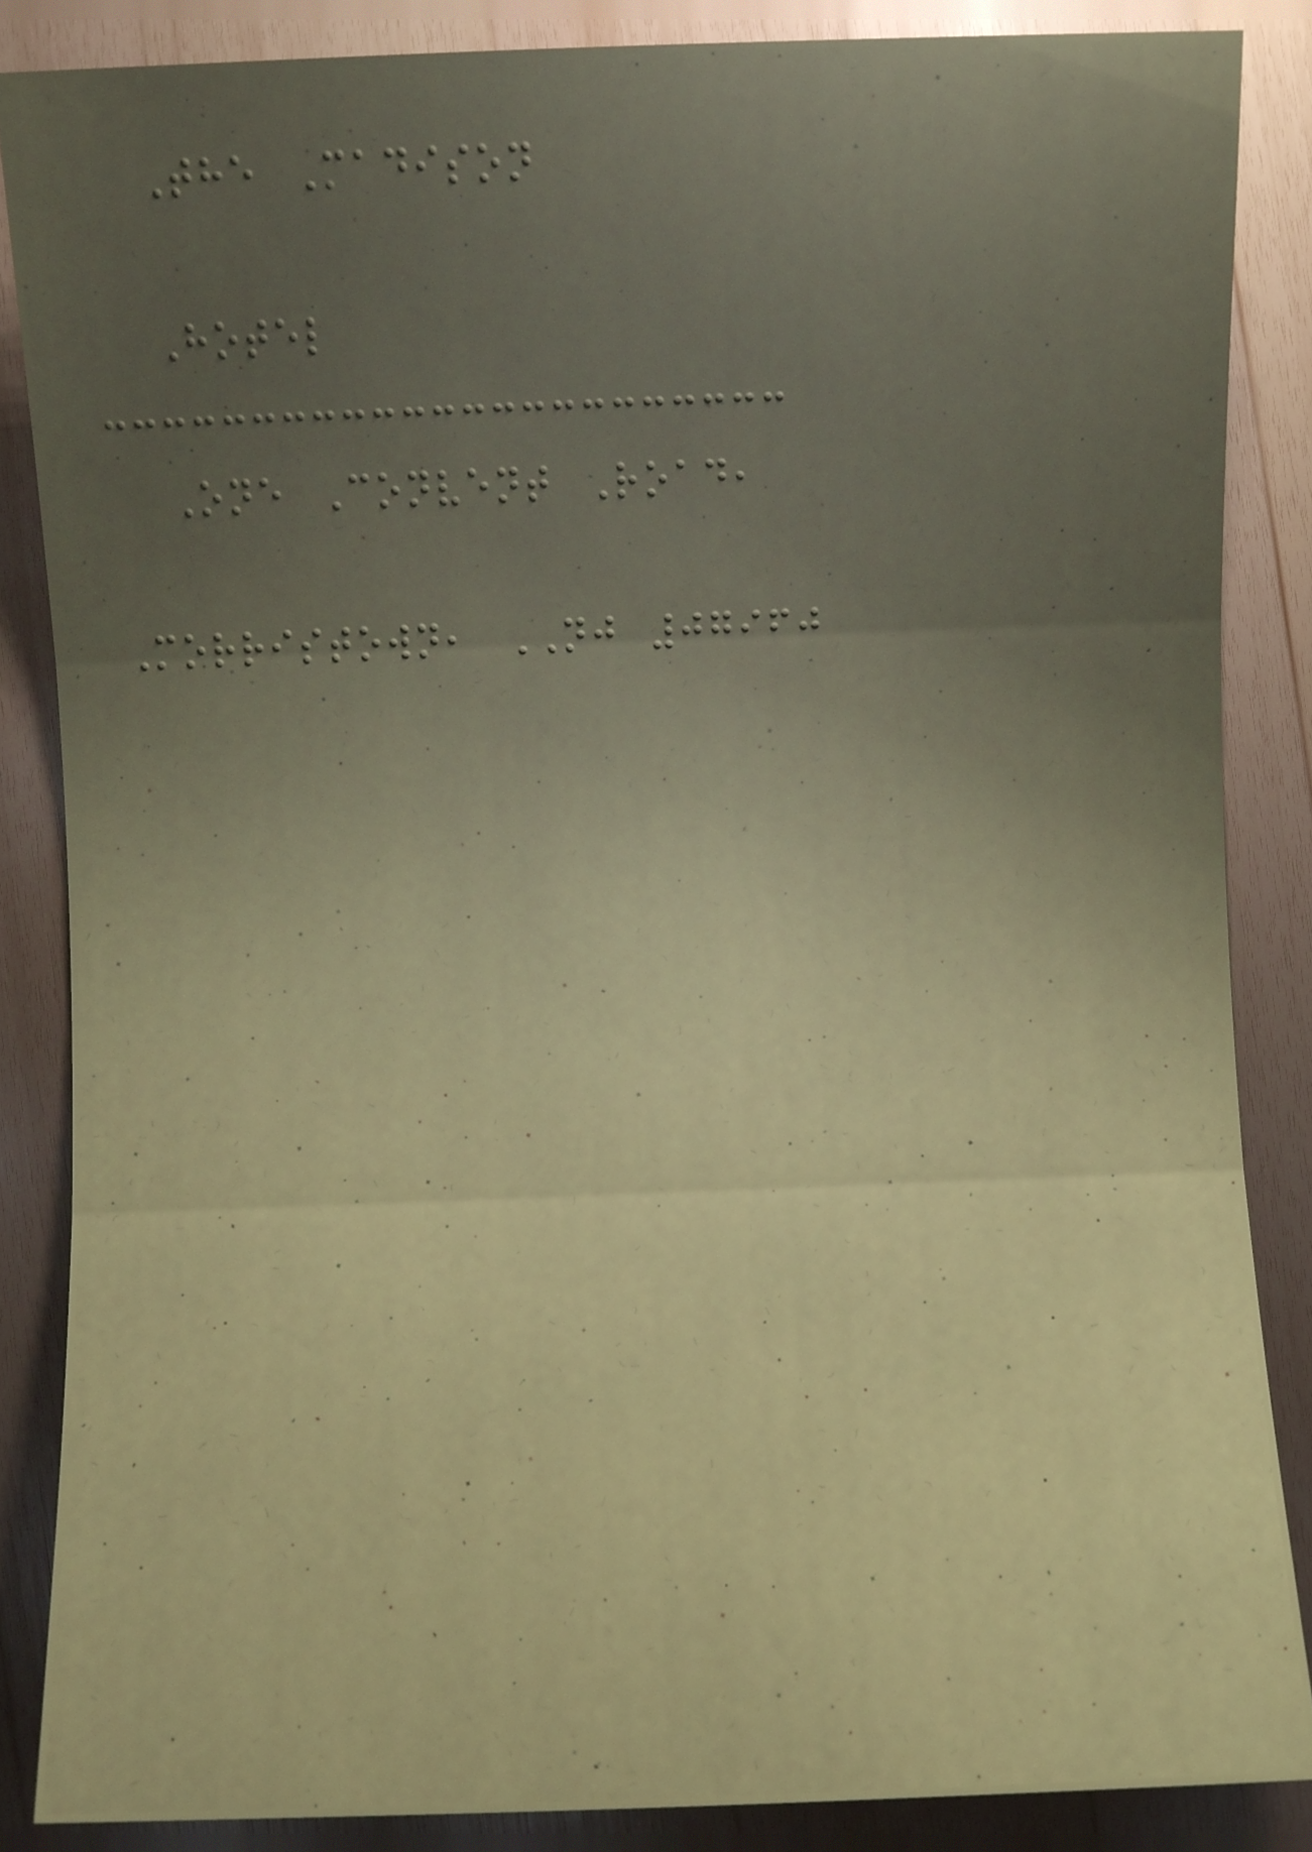The Madison
Hotel
One Convent Road,
Morristown, NJ 07960
